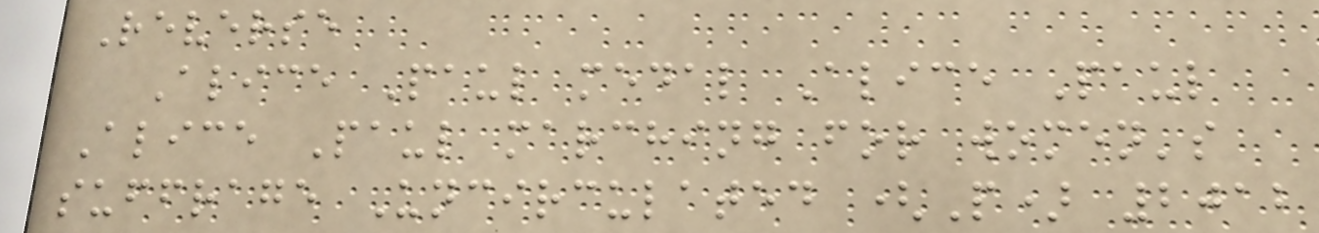Reverse
Alice Paul medal Alice Paul
Alice Paul marching for women's
suffrage Uncirculated (P) 2012
